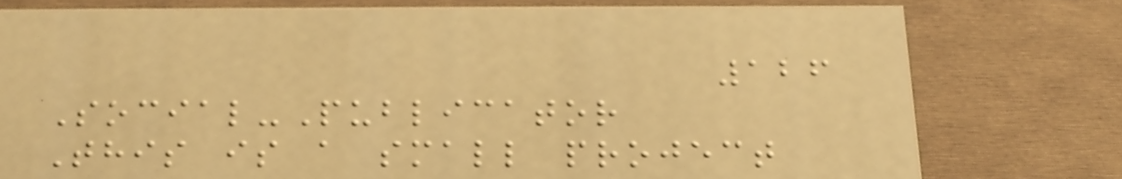126
Social-Publicator
This is a small project
